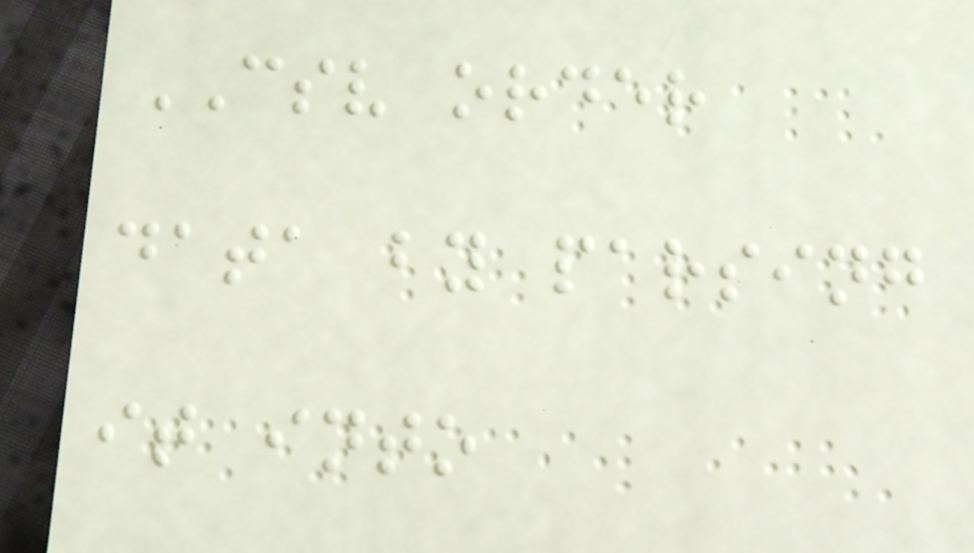CSV order
data by parsing
it into
